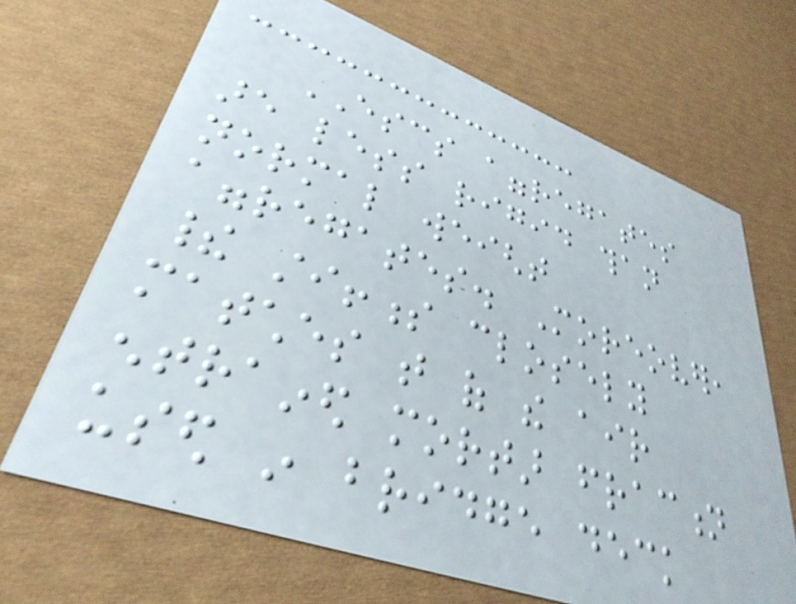ESCS aggregates
are less rigid than
normal weight
aggregates. Moreover,
their stiffness closely
matches that of the air
entrained mortar fraction
used in bridge deck
